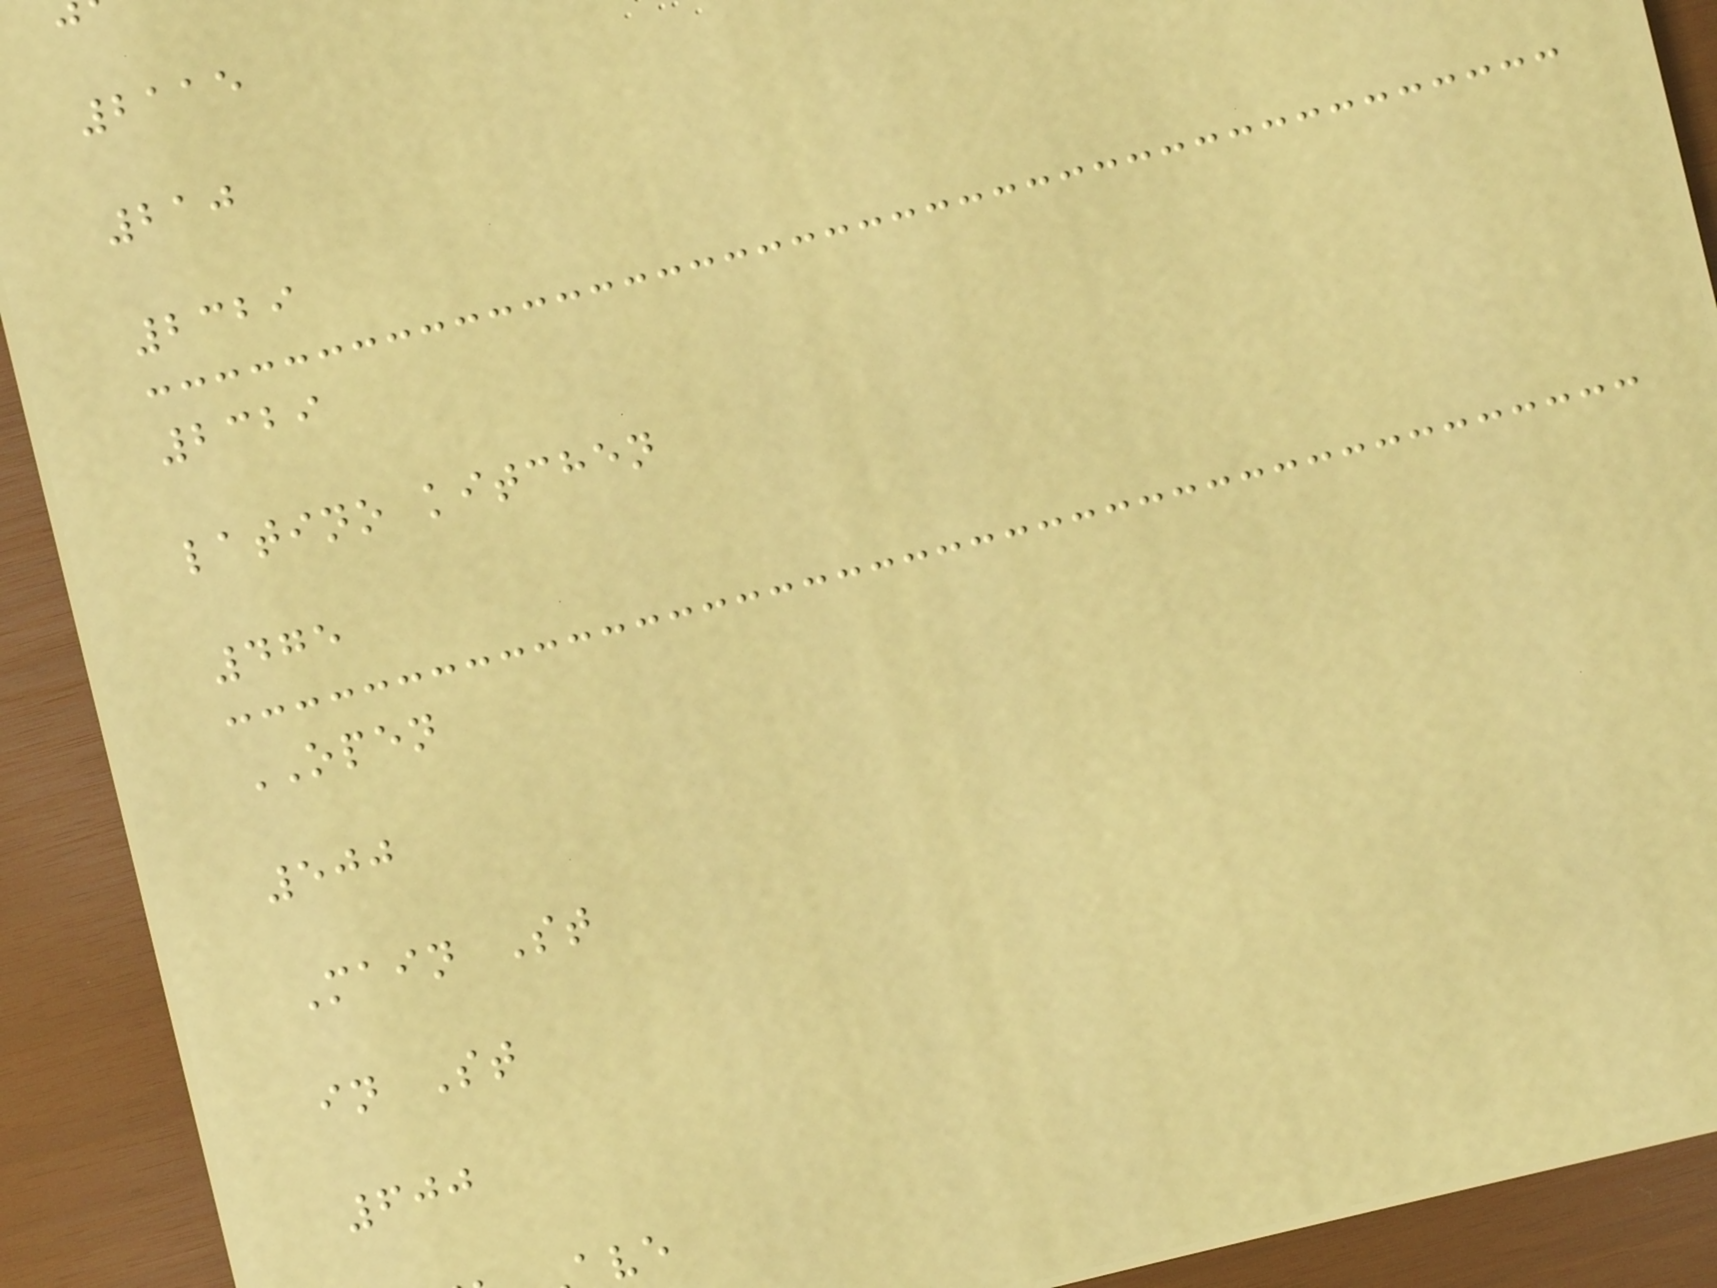2115
210
2329
2329
latino kitchen
475
OPEN
500
Main St
in St
600
